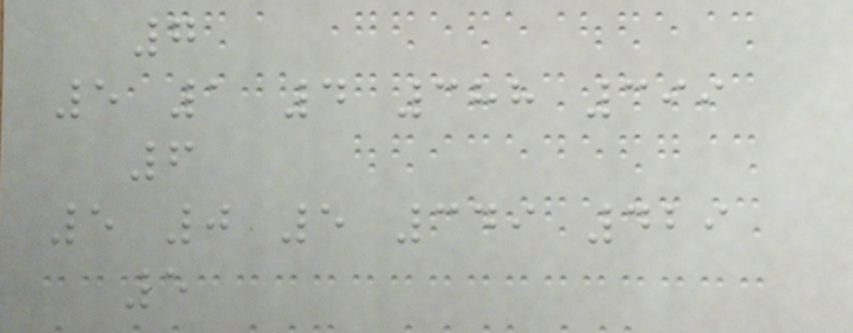7
5 1 4 388 399
6
5 0 5 349 429
5
